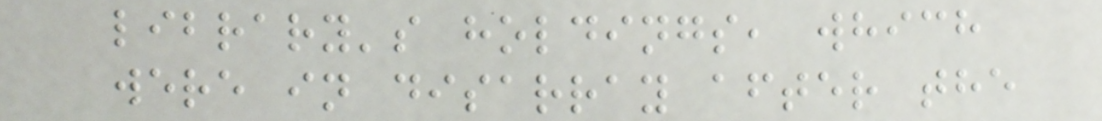library's holdings, which
were in disarray after the
